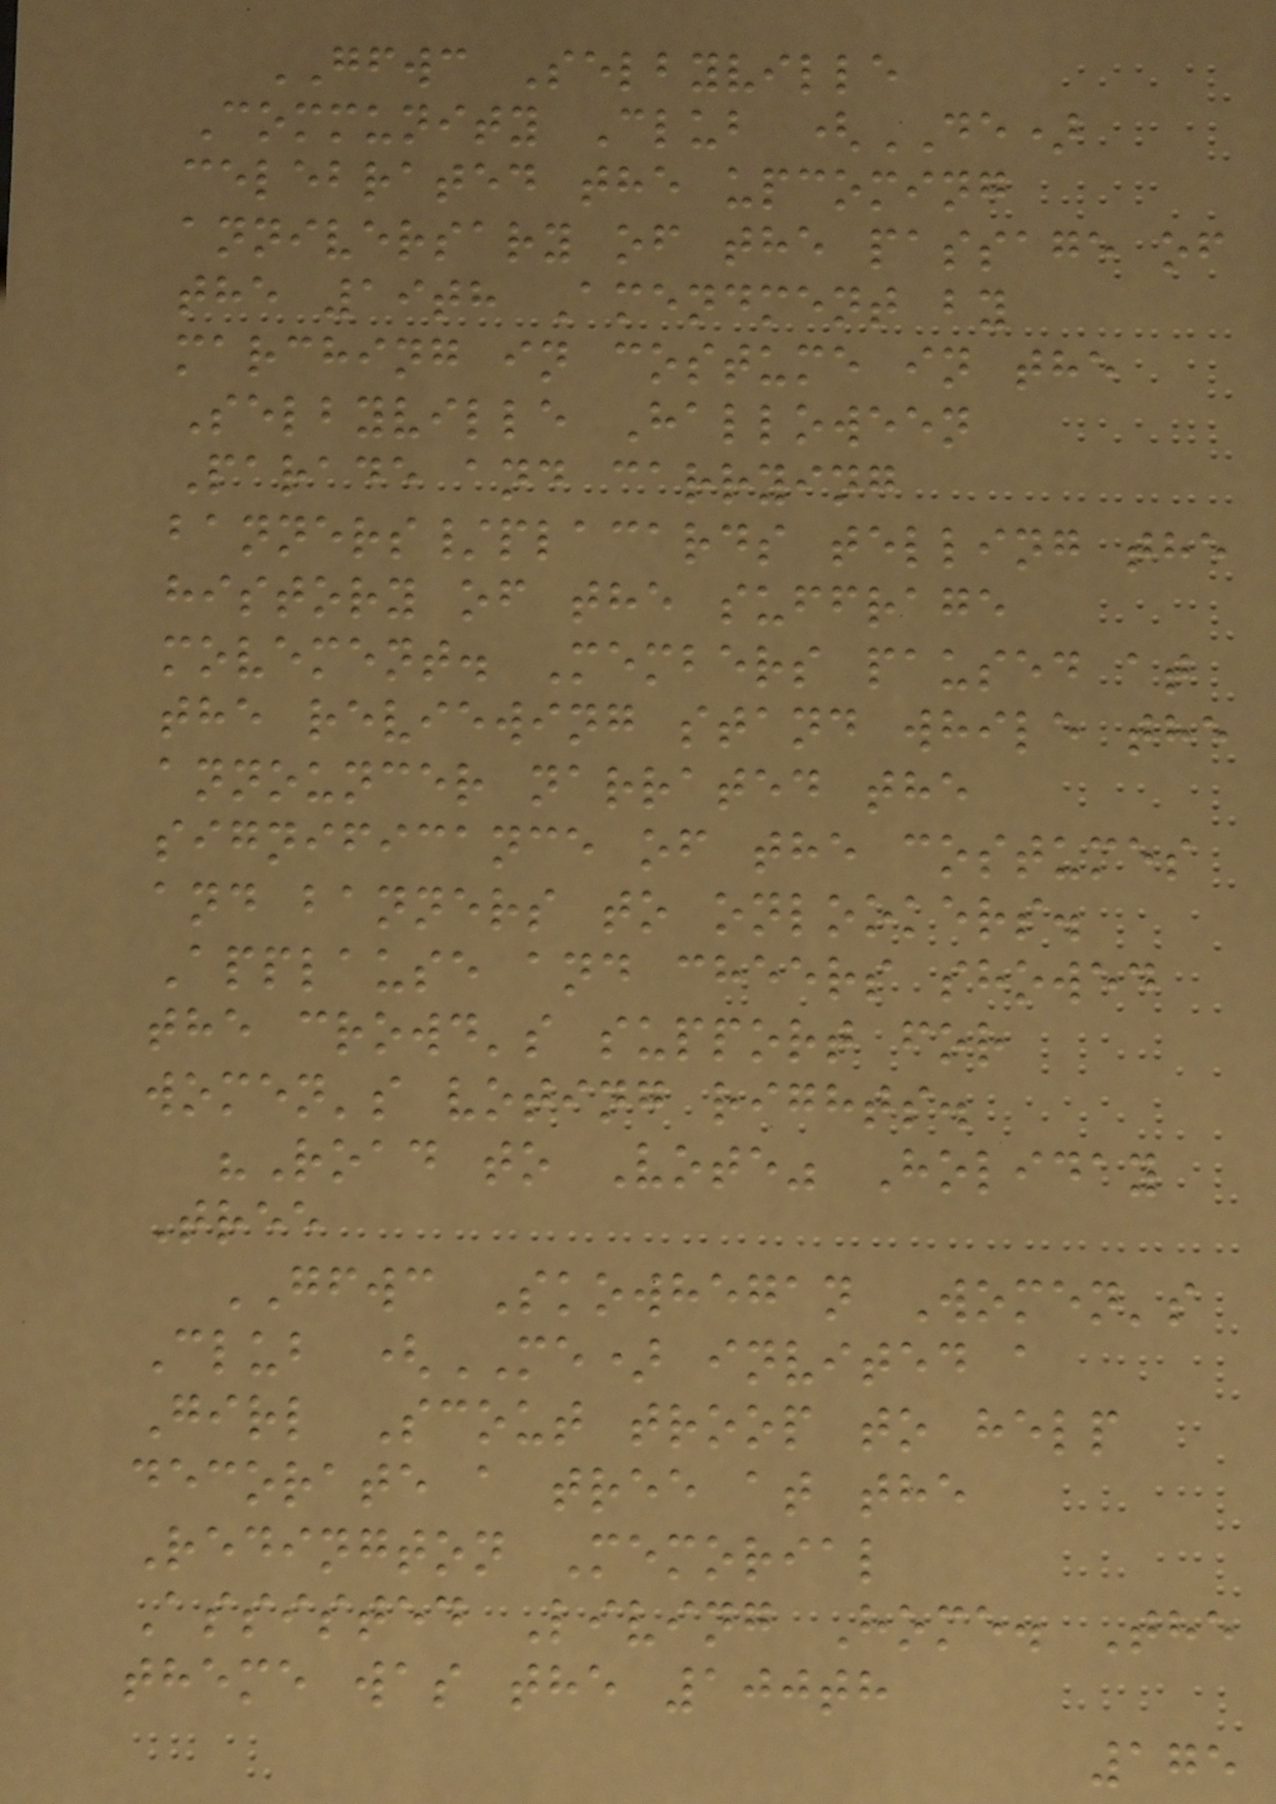GFWC Selbyville
Community Club (DE)
celebrated the upcoming
anniversary of the passage of
the 19th Amendment by
marching in costume in the
Selbyville Halloween
Parade and carrying
banners/placards telling the
history of the suffrage
movement. Members paused at
the reviewing stand while the
announcer narrated the
significance of the costumes
and banners to onlookers.
Applause and cheers showed
the crowd's support for
women's voting rights.
"Road to Vote" Holiday
Tree
GFWC Skowhegan Women's
Club (ME) invited a
Girl Scout troop to help
decorate a tree at the
Redington Memorial
Assisted Living Home. The
theme was the 100th
175
